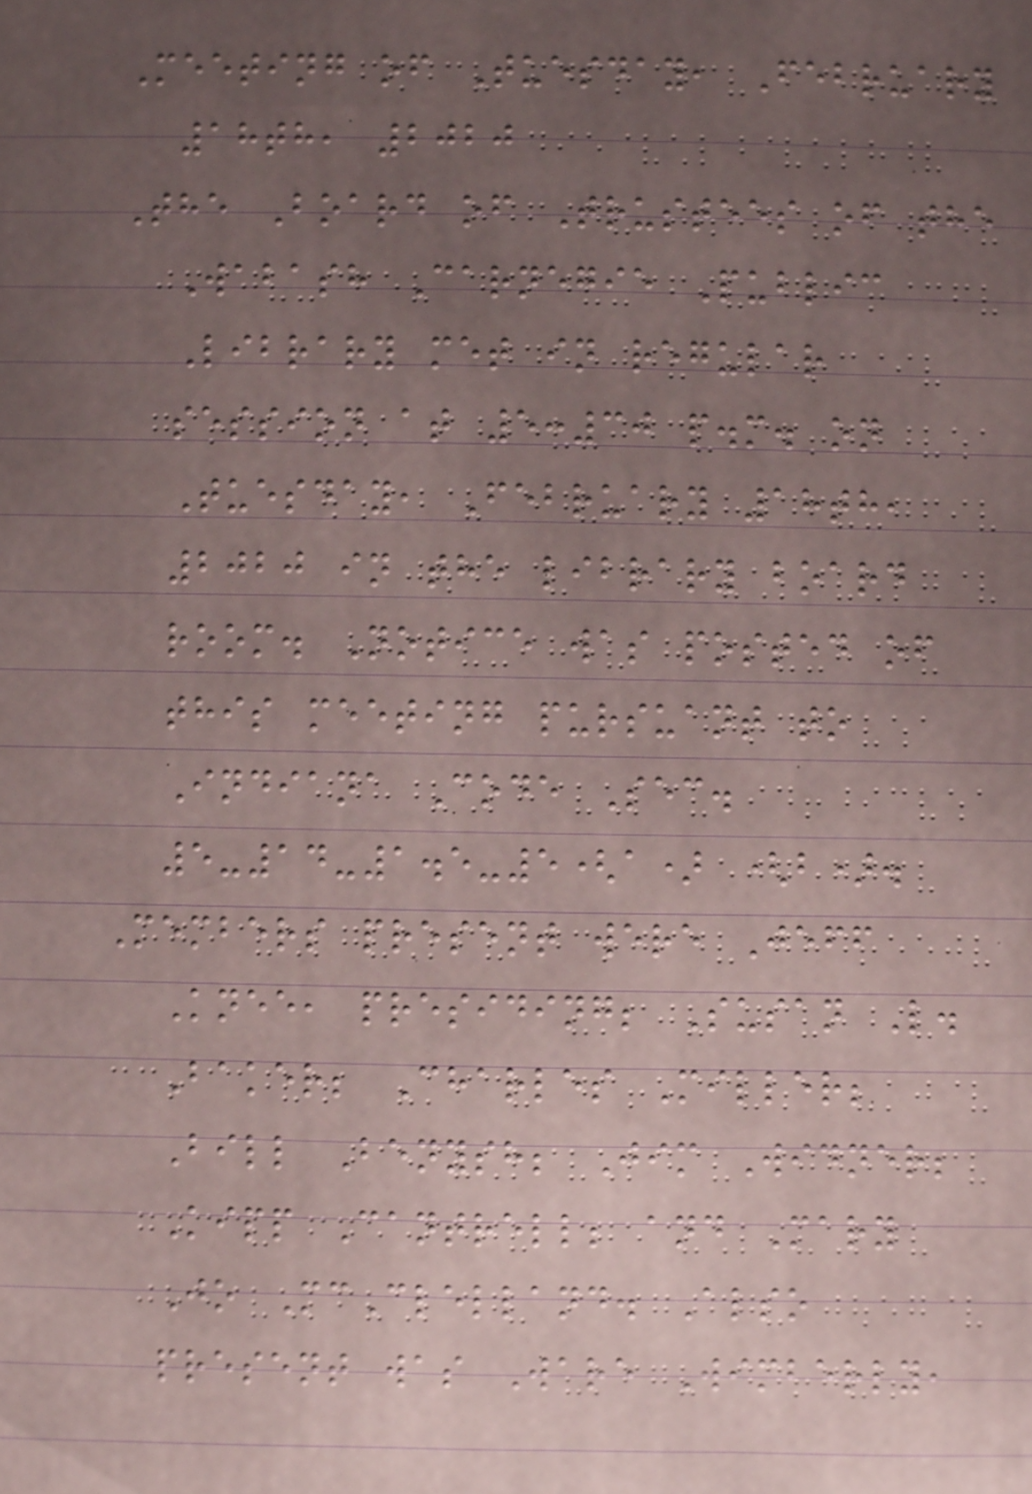Meeting of Tuesday, February
18th, 2020
The Board of Trustees of the
Wabash Carnegie Public
Library met in regular
session at 5:30 p.m. on
Tuesday, February 18th,
2020 in the library board
room. Notice was posted of
this meeting pursuant to
Indiana Code Sec.
5-14-1.5-5(a) (b).
Members present were Jeff
Knee, presiding; Susan L.
Baker; Charles Miller;
Bill Benysh; Jim Widner;
Kipp Cantrell; and Mary
Jo McClelland. Also
present was Ware Wimberly,
